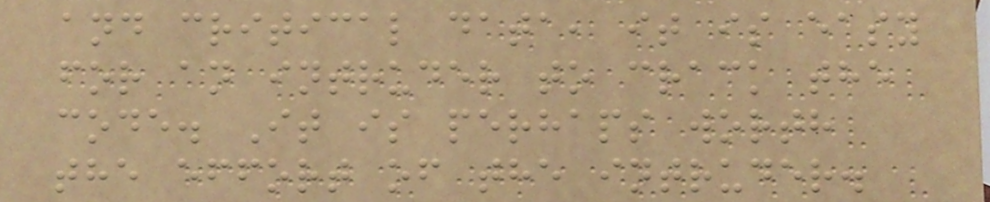and critical data, it is easy
for an intruder to crack the
code. It is perhaps worth
the effort of the intruder.
